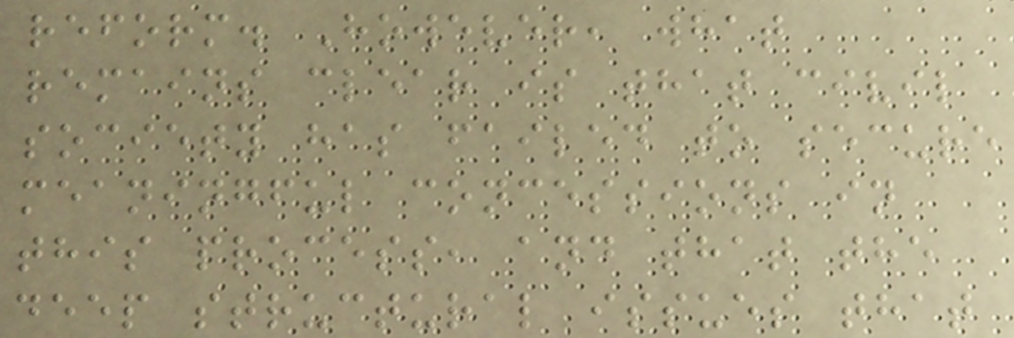reform. However, what
remains clear is that civil
society has failed to secure
meaningful concessions in
this process, and that the
deep structural issues that
